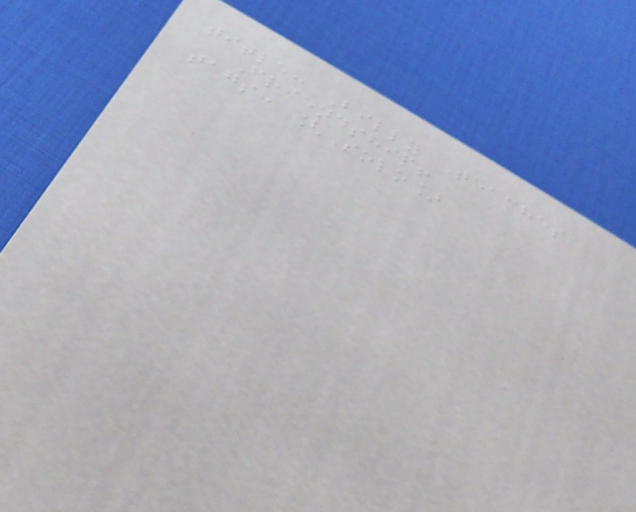title: Billy Teaches
Friendship!
tags: [Solo]
